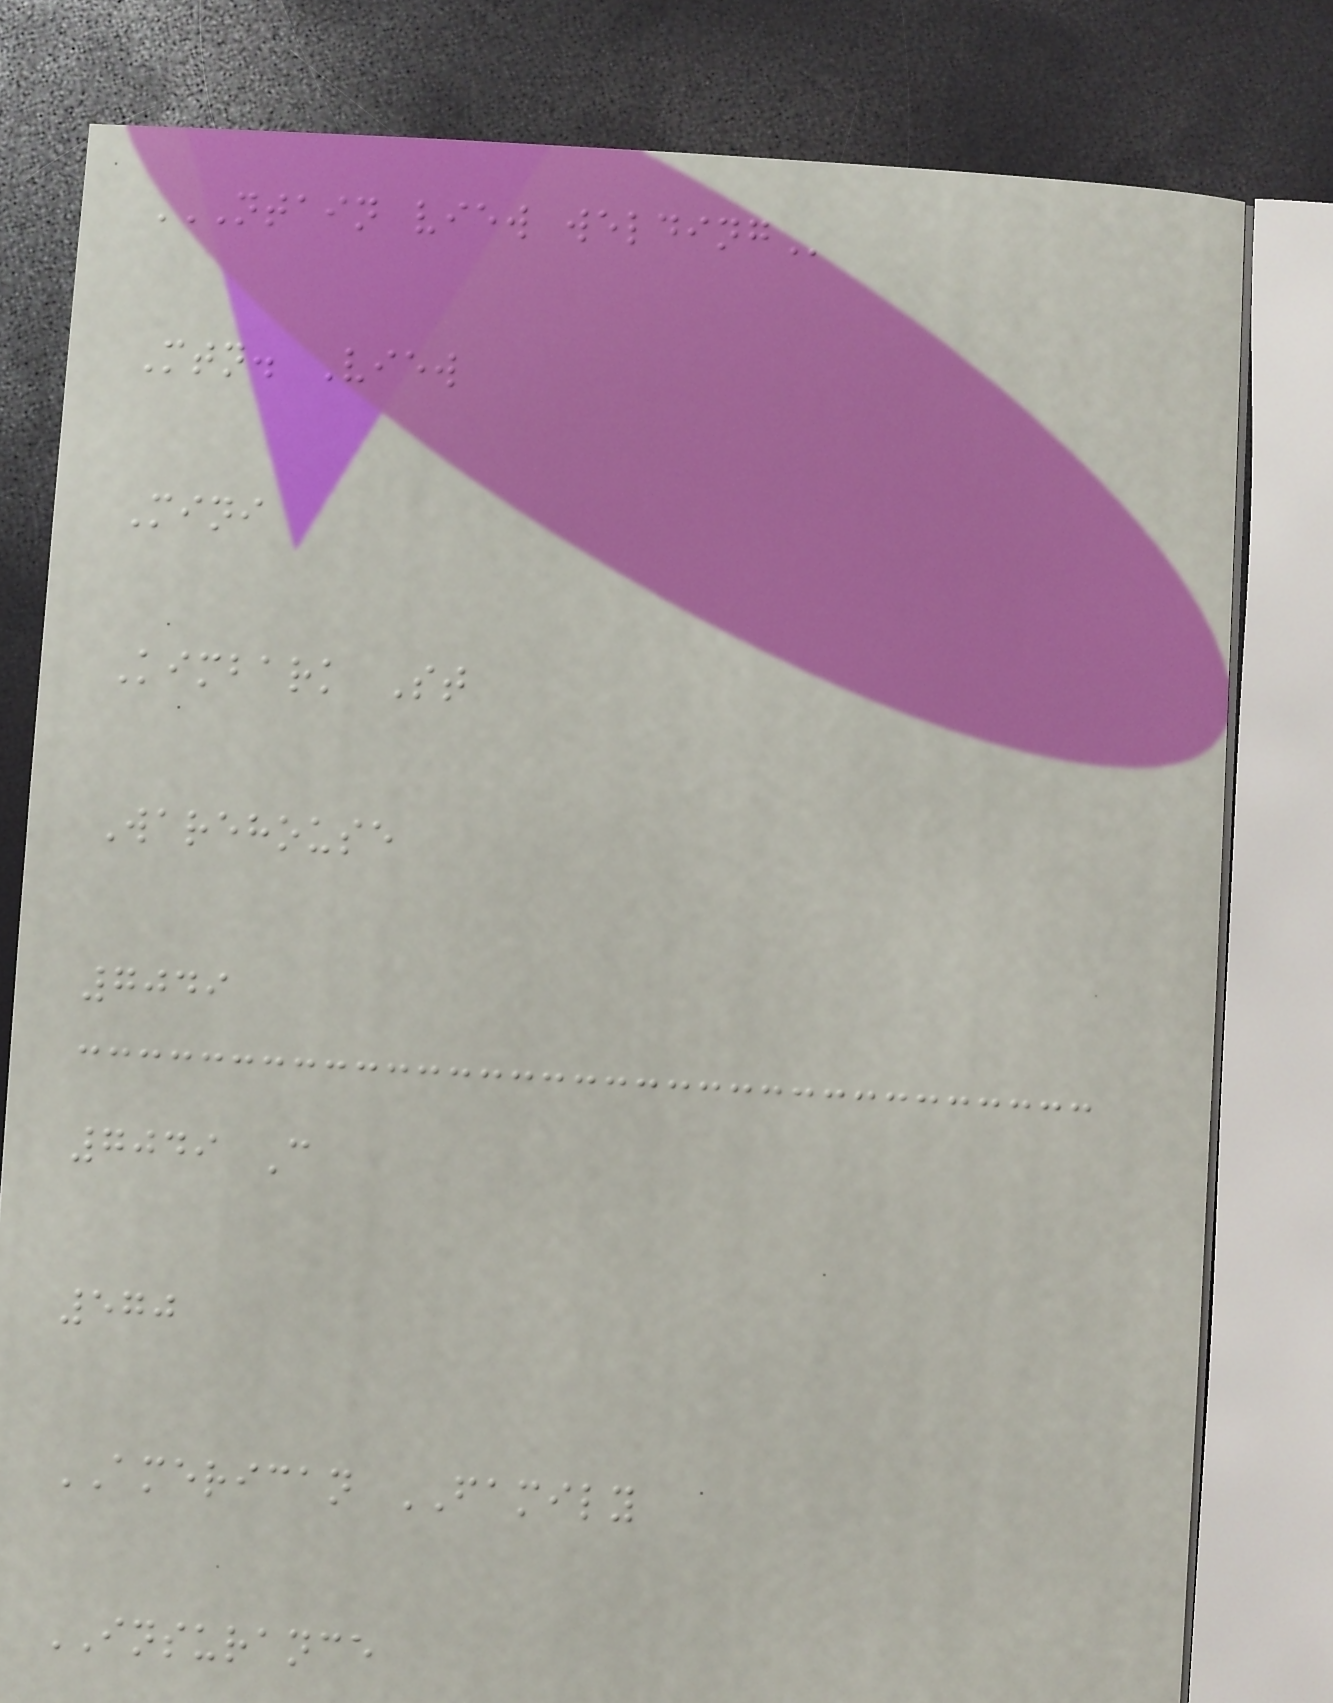NTAIN VIEW WELDING
Mtn. View
Mini
Kimbark St
Warehouse
7049
7049 C
570
AMERICAN FAMILY
INSURANCE
